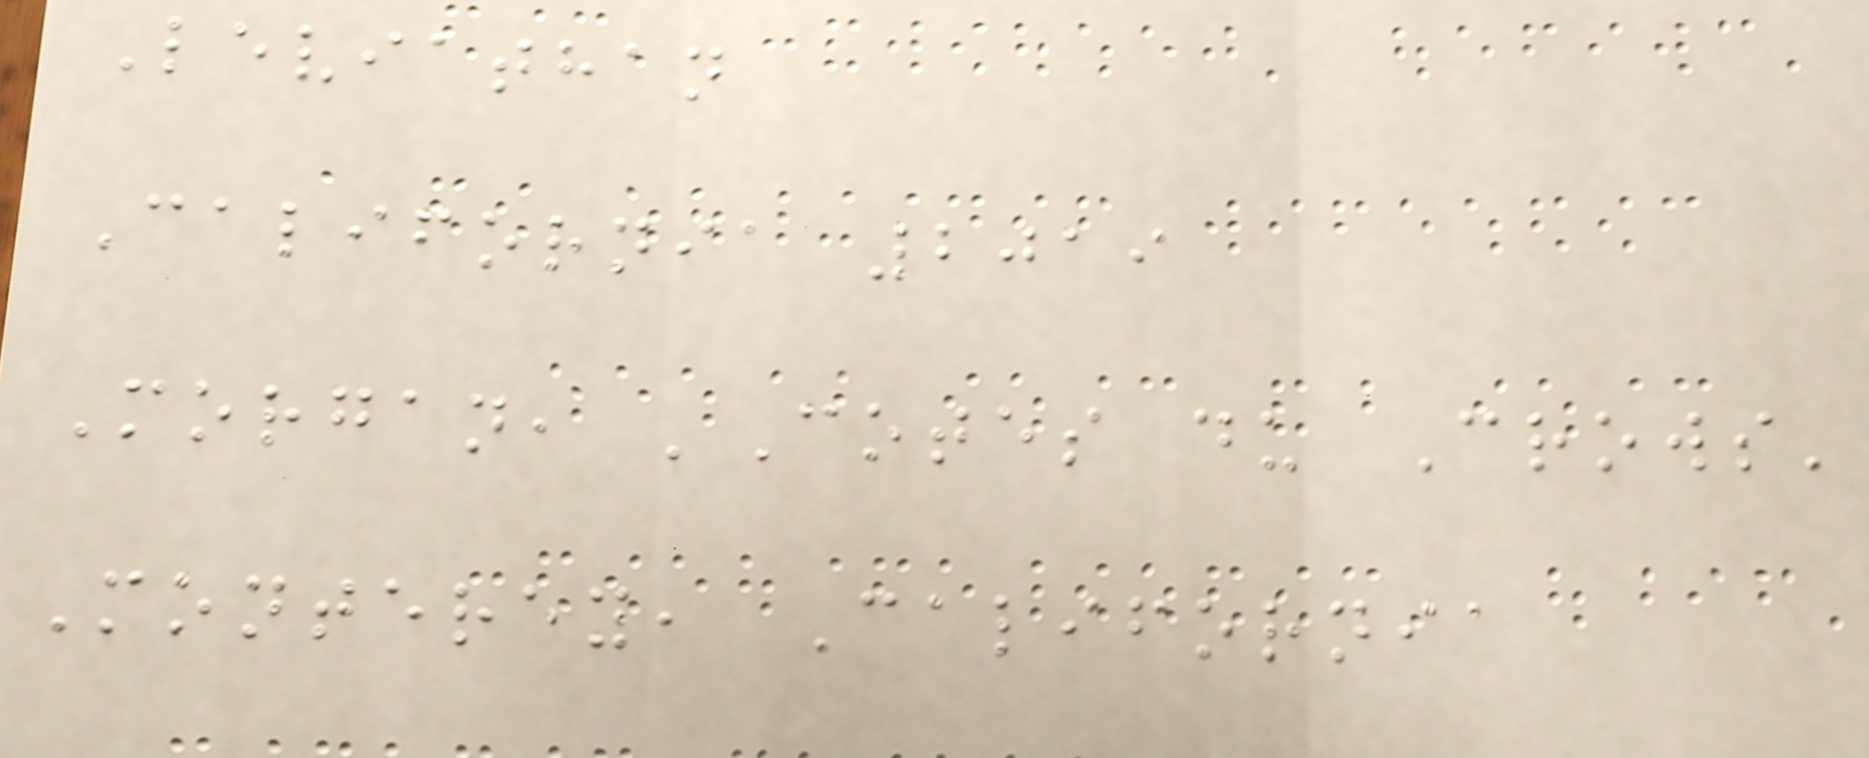Leviathan
California 2019
Morgan, 'Cotes du Crows'
Monterey, California
